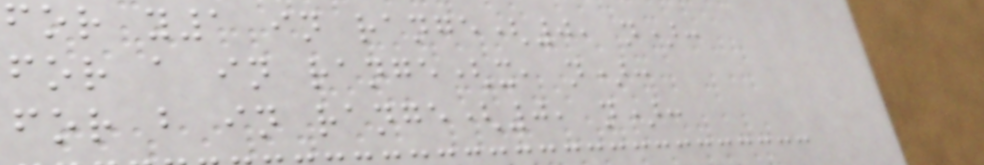for y1 in range(0, n):
for a in range(x, n):
for b in range(0, n):
